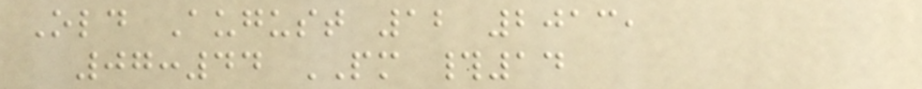Old August 12 2013,
07:44 PM #14
